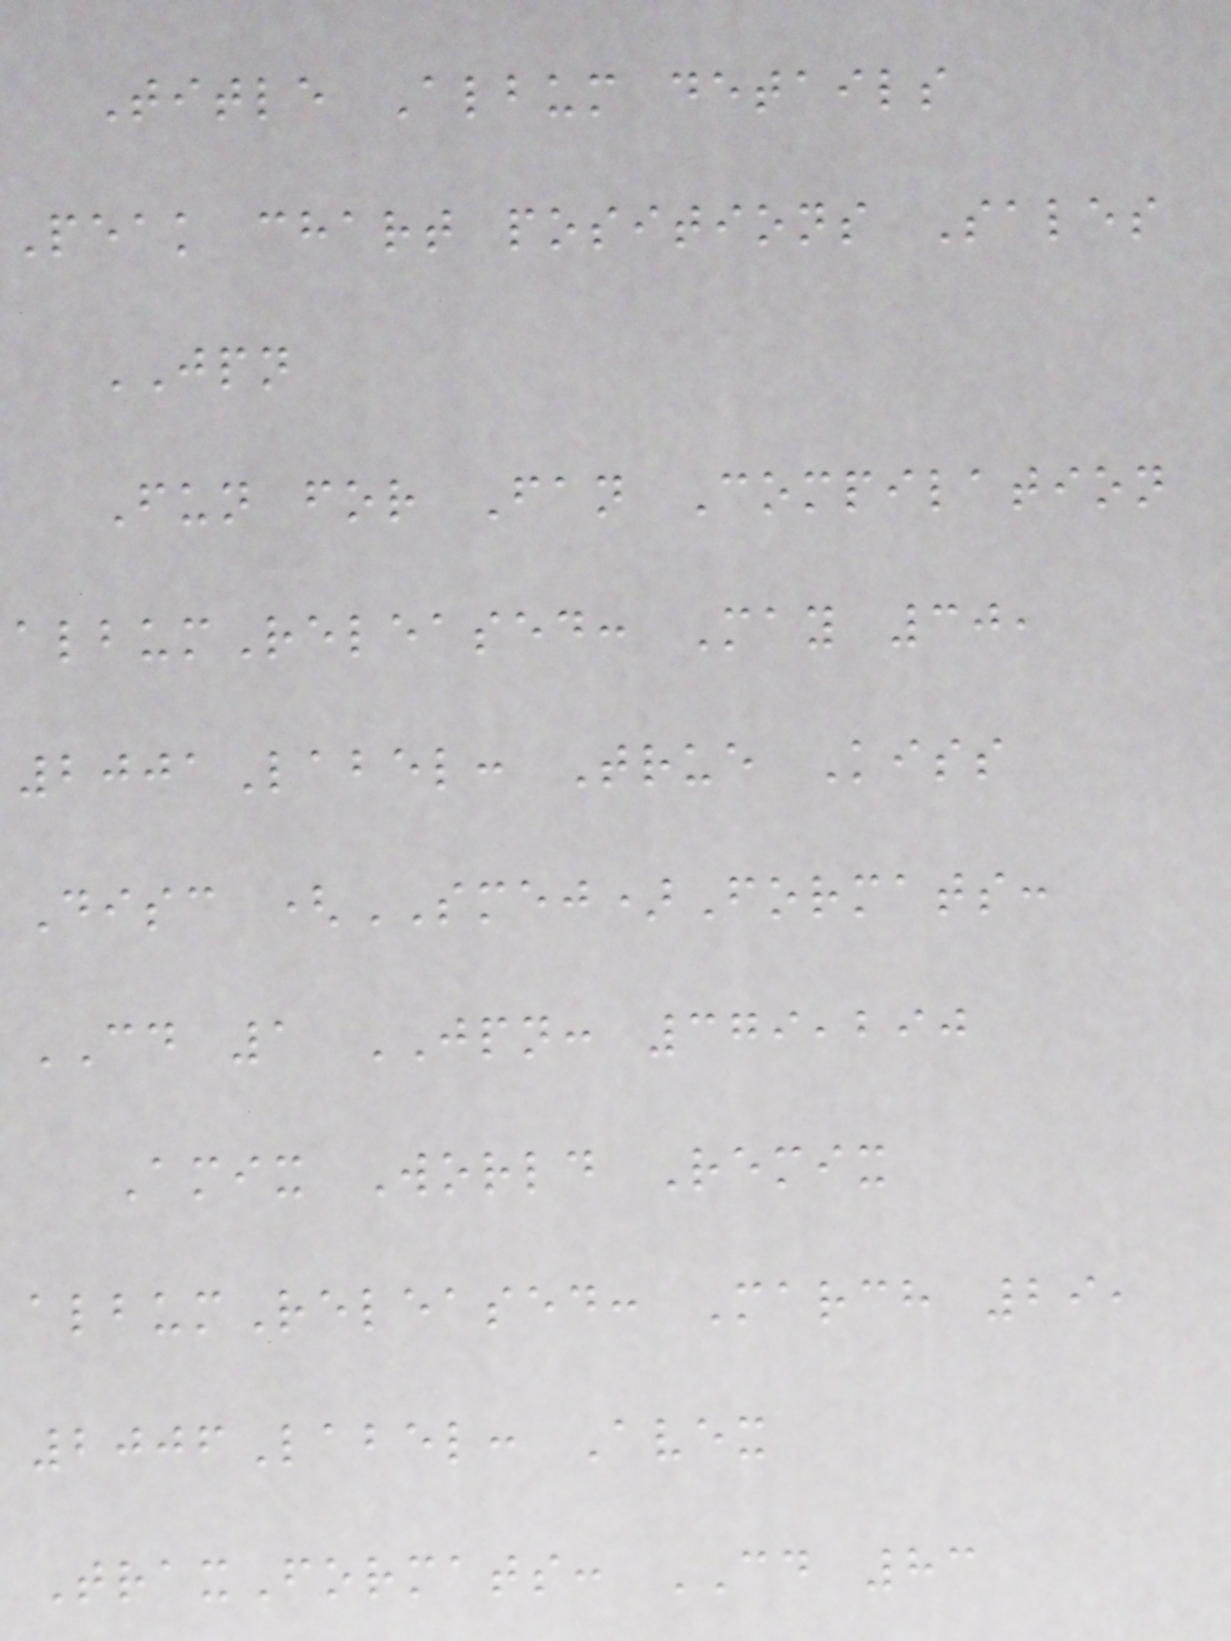Title Album details
Peak chart positions Sales
JPN
Fun for Fan Compilation
albumReleased: May 30,
2001Label: True Kiss
Disc (SMEJ)Formats:
CD 1 JPN: 379,290
Amix World Remix
albumReleased: March 29,
2006Label: Avex
TraxFormats: CD 83
